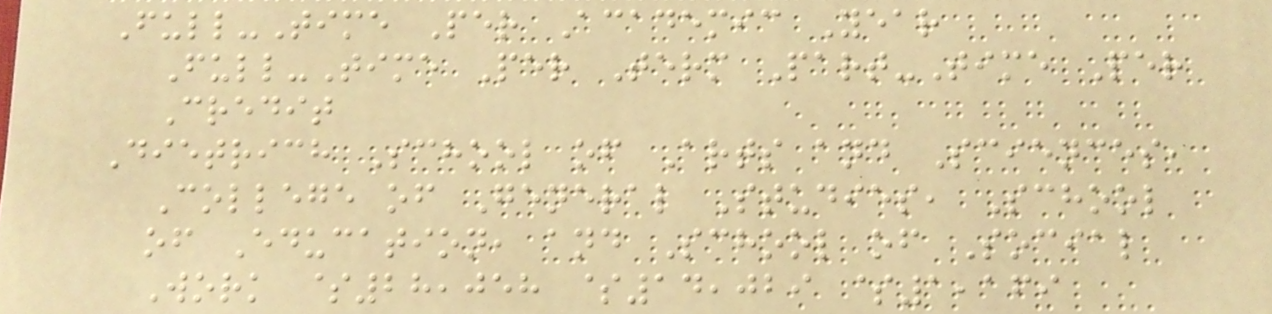Full-Time Per Academic Year
Full-Time Per Term Part-Time Per
Credit
Dietrich School of Arts and Sciences,
College of General Studies, School
of Education, and School of Social
Work $28,058 $14,029 $1,169
